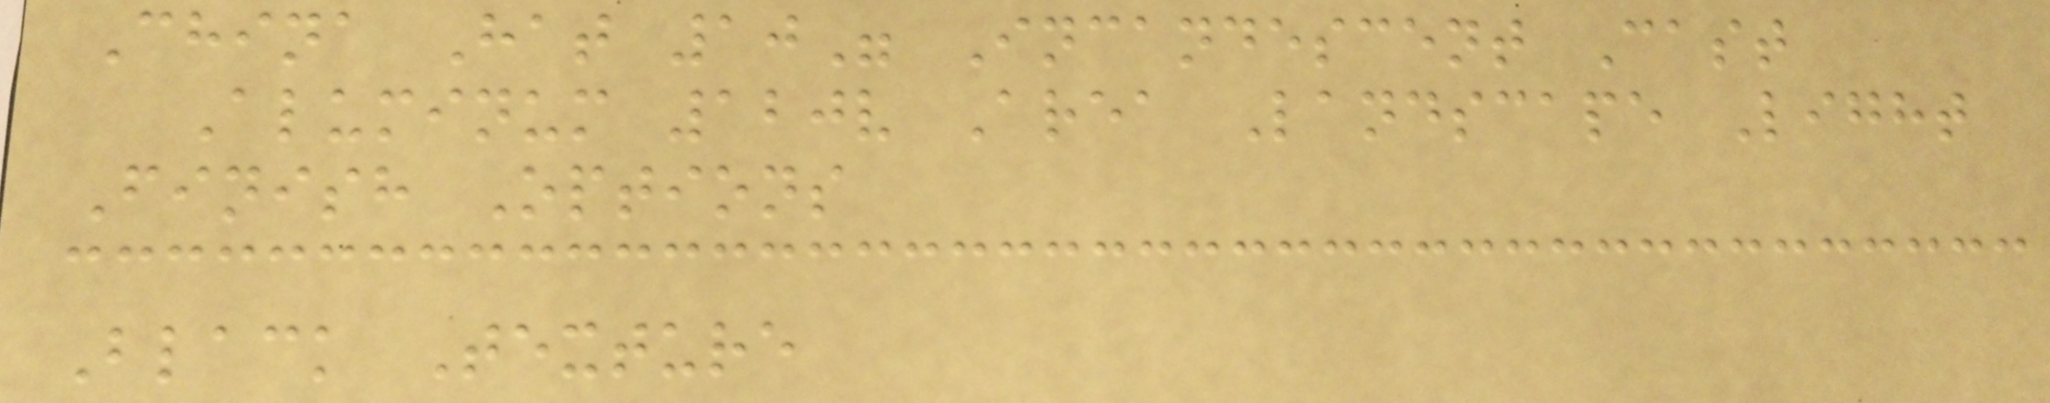China Hat 10" Incandescent Cast
Aluminum 120v Area Landscape Light
Finish Options
Black Texture
